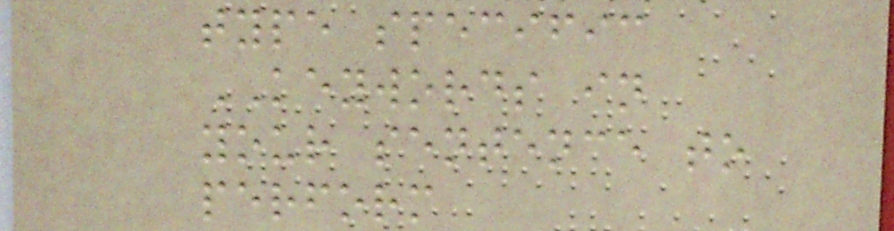type specific
KEYWORDS in
your sentence to
perform
